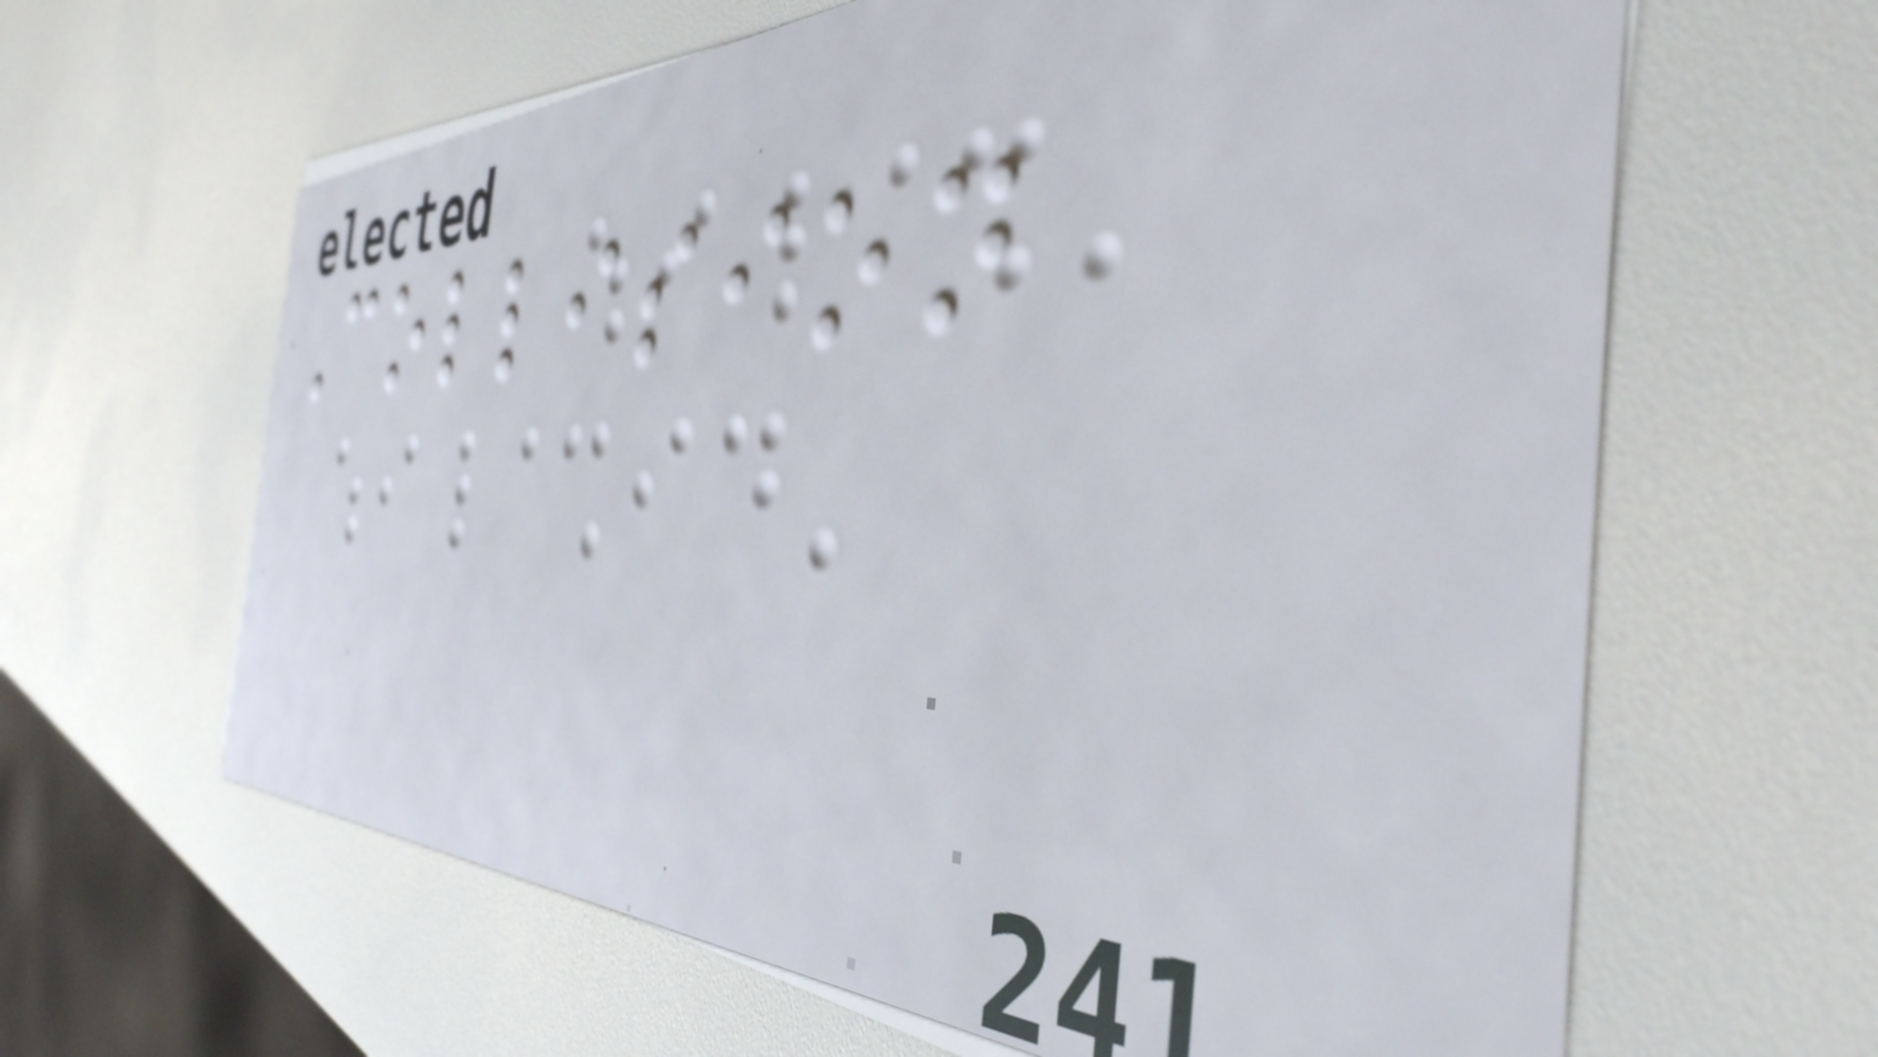Collision
